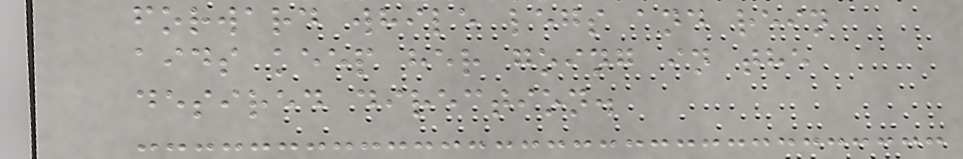forward while legs and rein
aids keep her going in the
desired direction.
